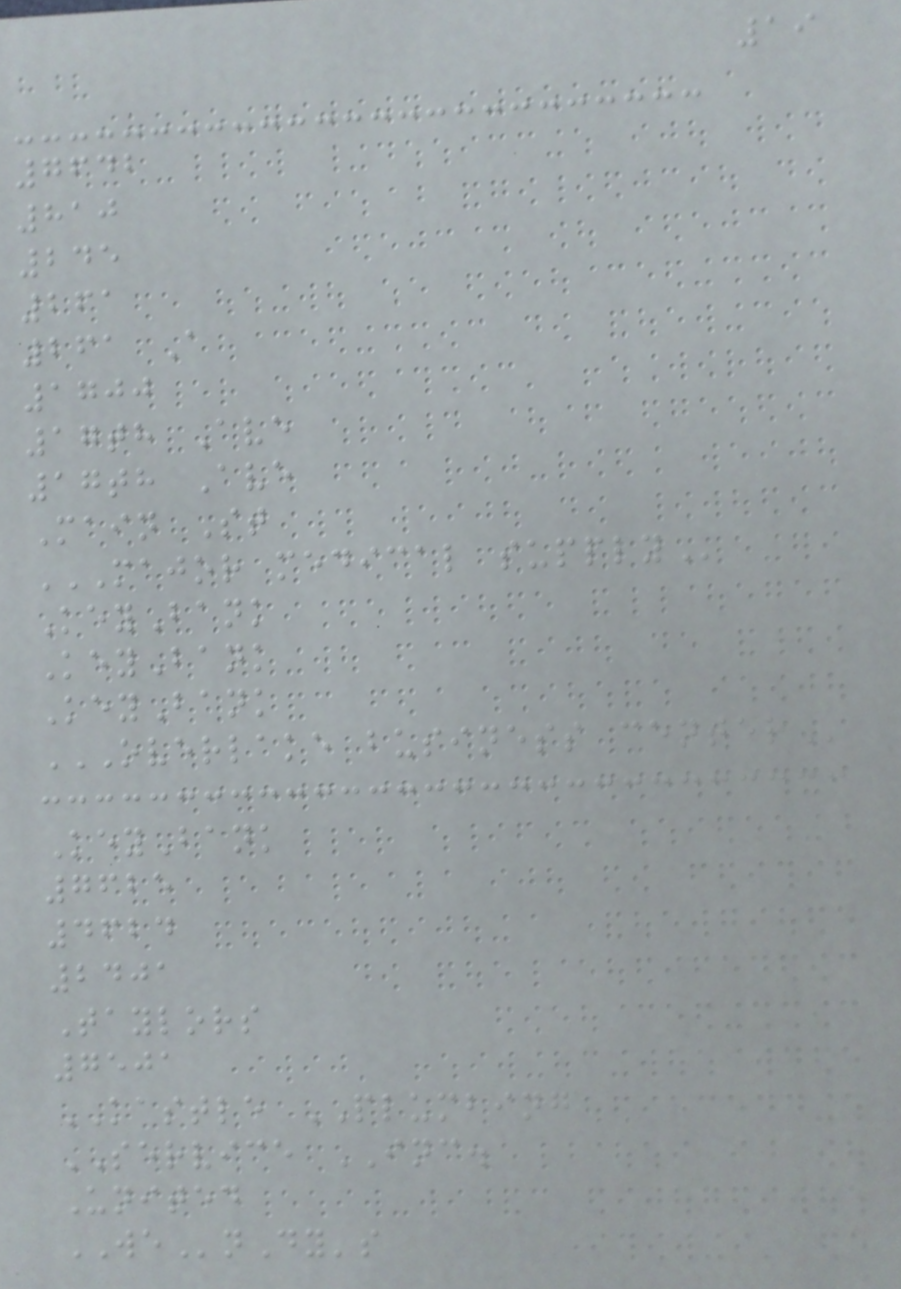19
7642
810
245
261
261 A
1700
17th Ave
17th Ave
Main St
MAJOR MEDICAL SUPPLY
KeyBank
KeyBank
KeyBank
OVERLAKE BUSINESS CENTER
KeyBank
7625
4624
2401
Taylors
7501
KASTLE PLUMBING
SERVICE INC.
United
WEnDy's
